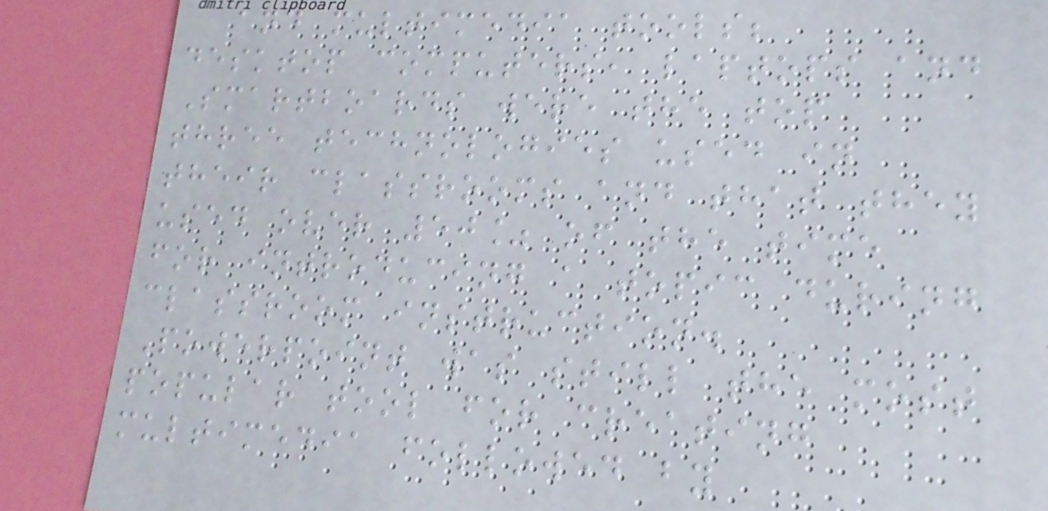and multimedia tools;
desktop computers, laptops and
Smartboards were the top
three technologies used in
their classrooms and that they
used over 50% of the time
for introducing a topic during
classroom instruction.
Powerpoint was still the most
popular tool for creating
multimedia followed by
